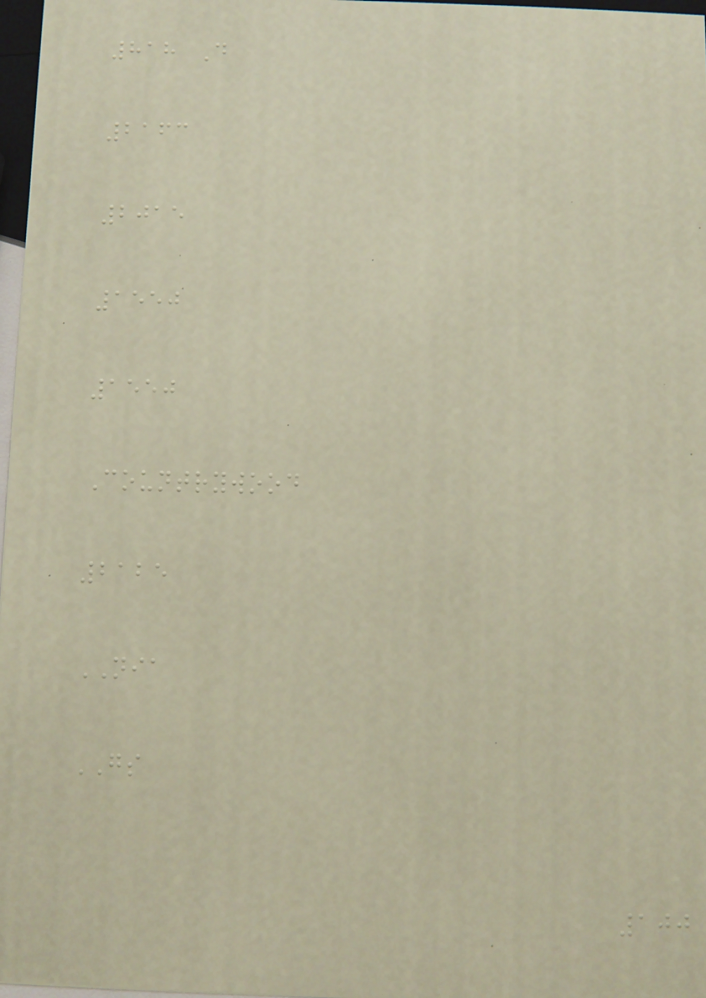818 D
2163
2015
1550
1550
Countrywood
2125
NIA
GS
100
